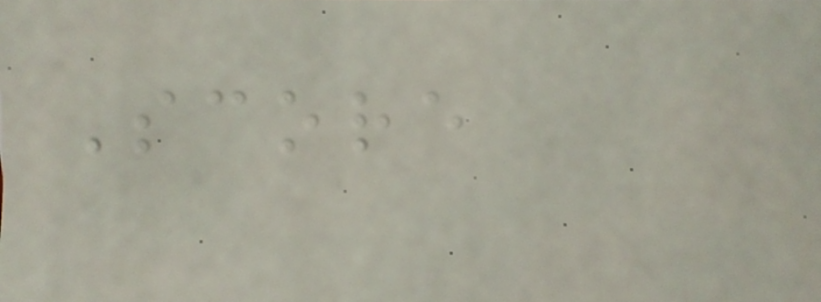Score
